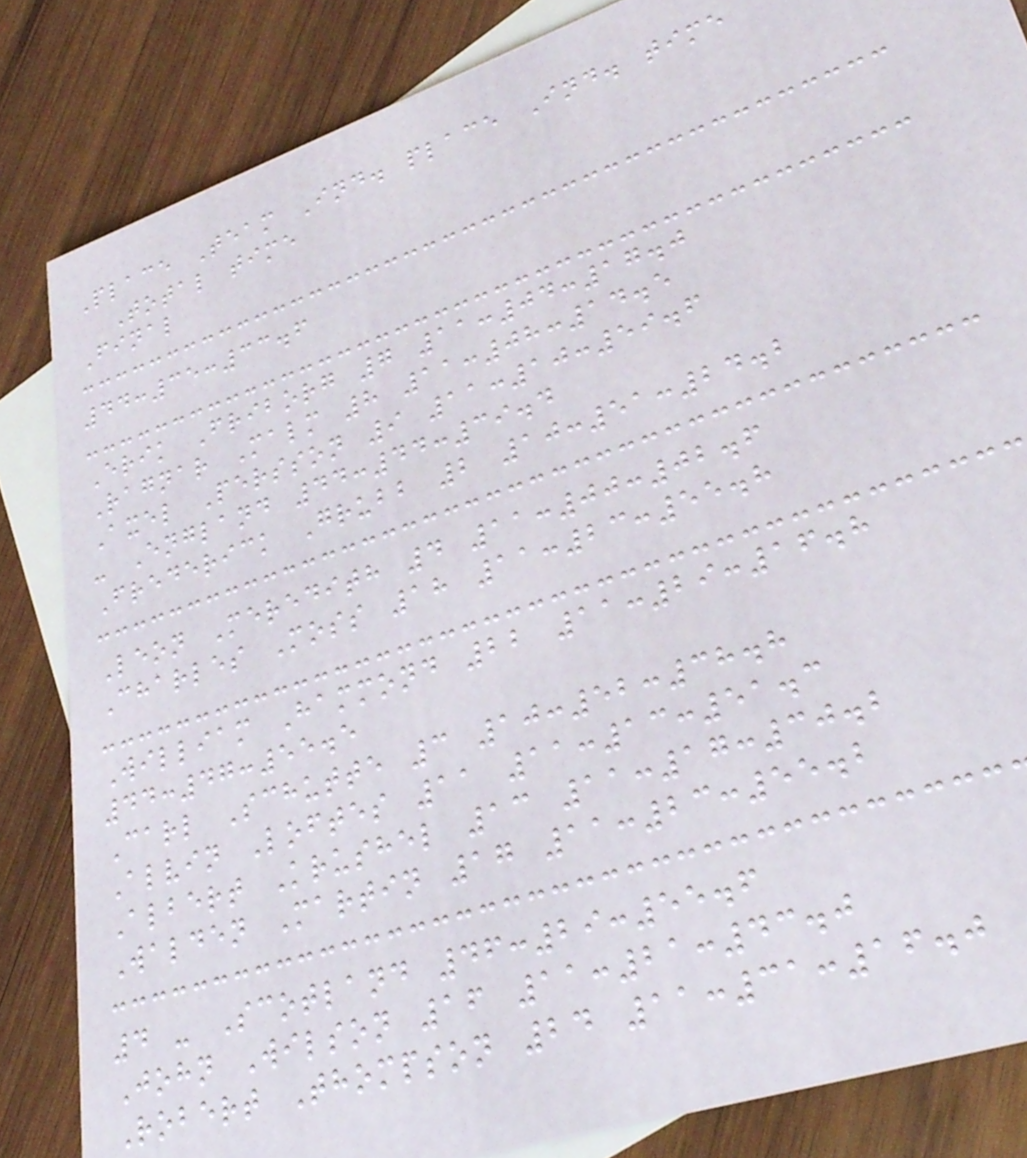Place Team Ind. place Ind. time
Total time
Final
44:35:33.6
Erik Friborg 7 11:04:17.0
Ragnar Malm 8 11:08:14.5
Axel Persson 9 11:10:59.6
- England 44:44:39.4
Frederick Grubb 2 10:51:24.2
Leon Meredith 4 11:00:02.6
Charles Moss 18 11:23:55.8
William Hammond 22 11:29:16.8
44:47:55.5
Carl Schutte 3 10:52:38.8
Alvin Loftes 11 11:13:51.3
Albert Krushel 13 11:17:30.2
Walden Martin 17 11:23:55.2
4 - Scotland 46:29:55.6
John Wilson 16 11:21:43.0
Robert Thompson 24 11:31:16.0
